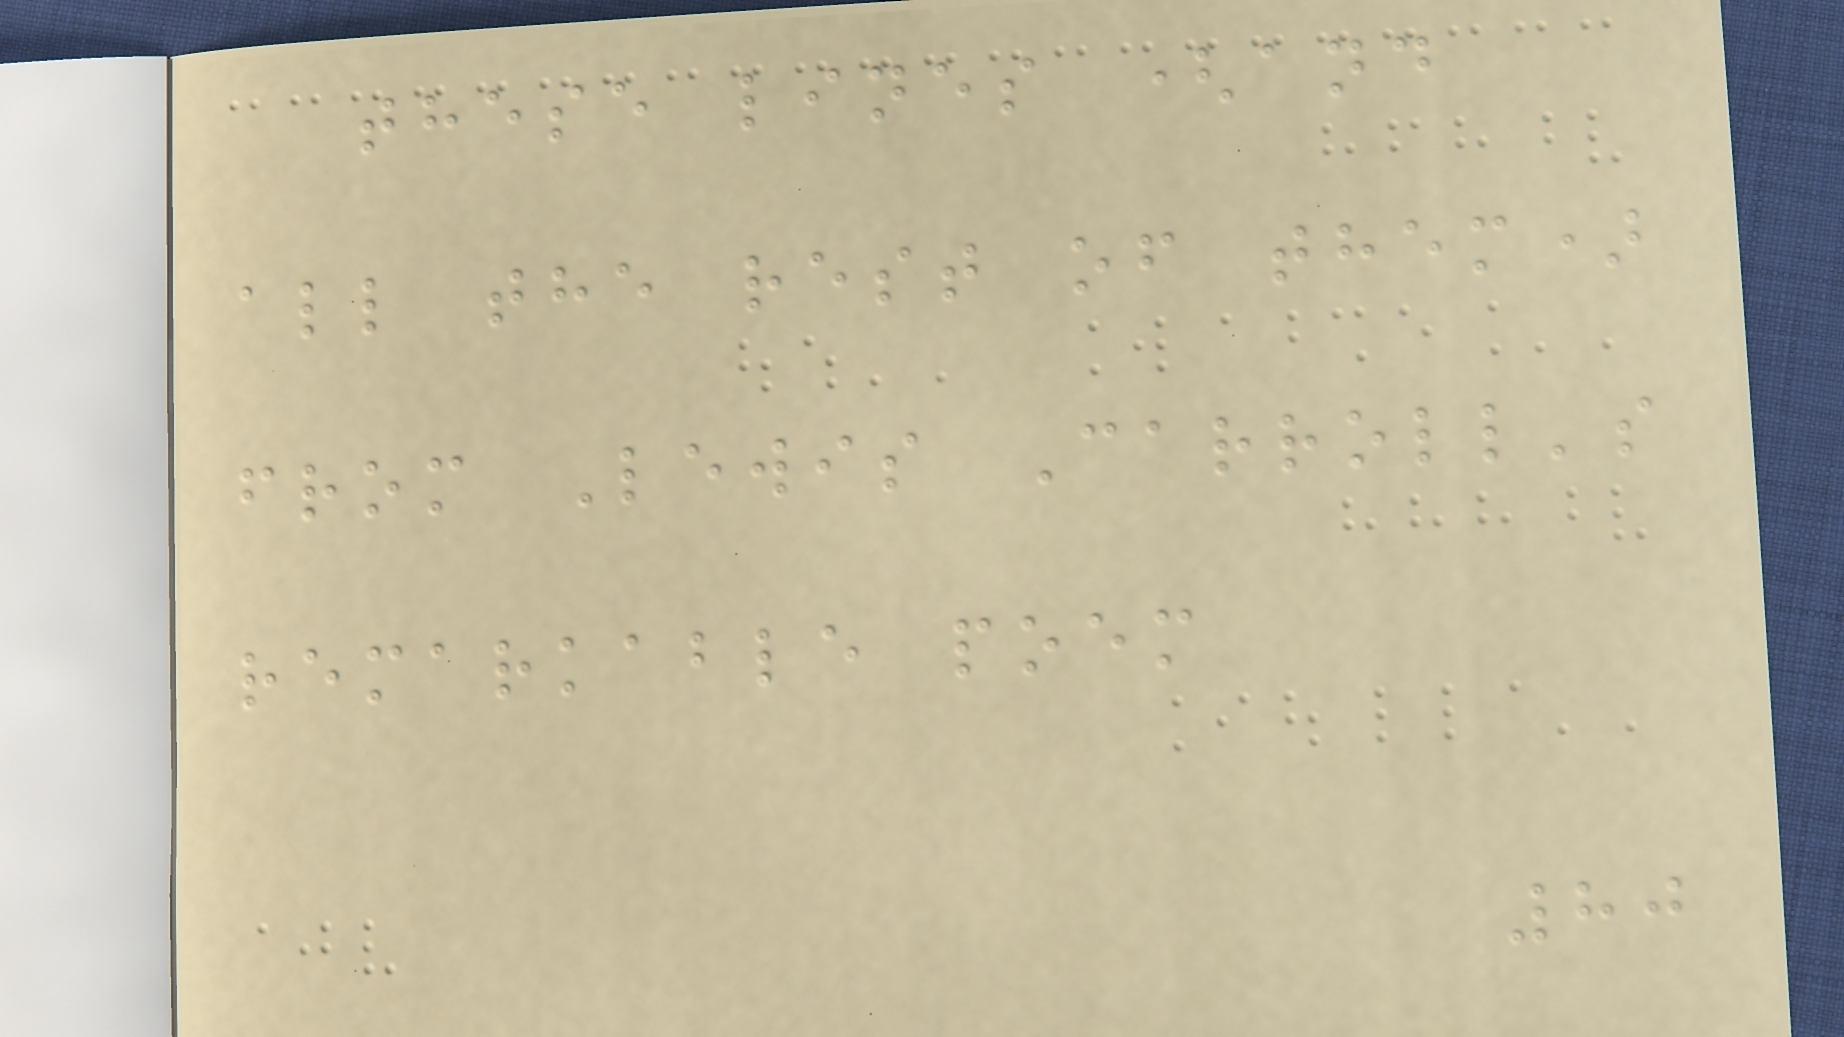these lines (and
all the rest of them)
from Lewis Carroll's
remarkable poem
80
